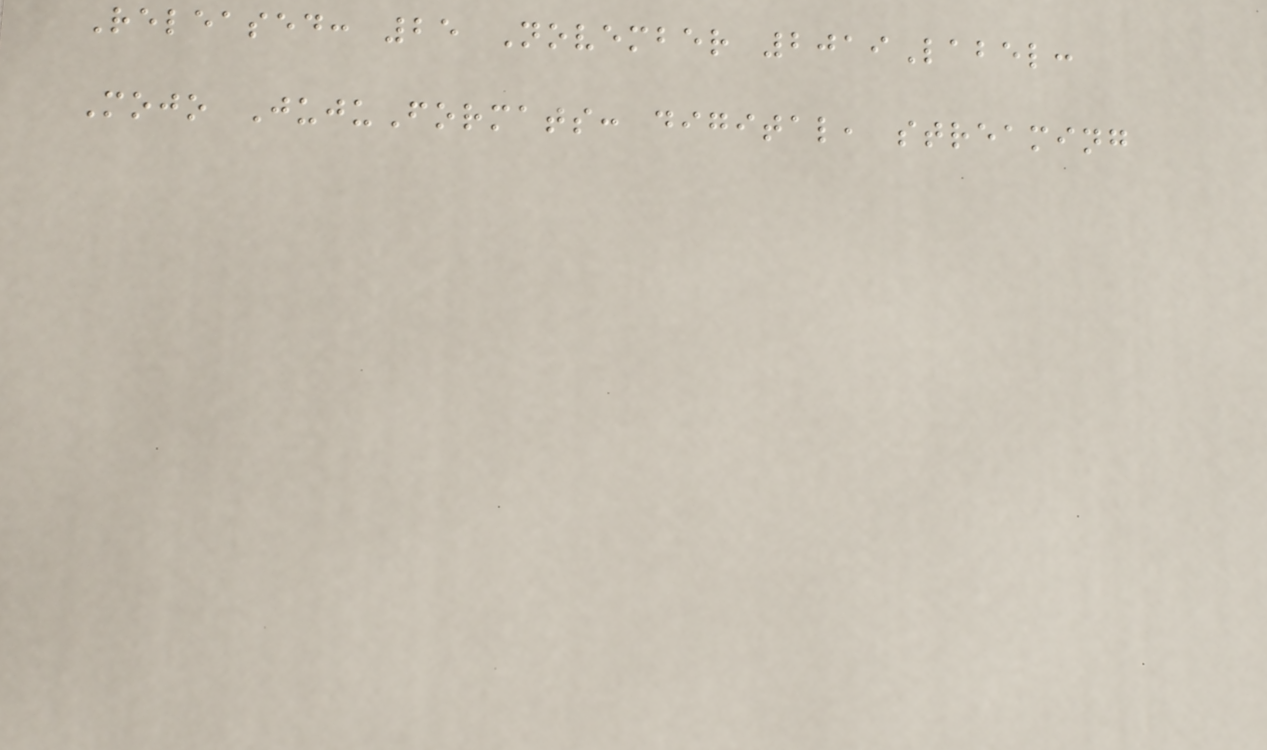Released: 25 November 2019Label:
Mojo JujuFormats: digital, streaming
